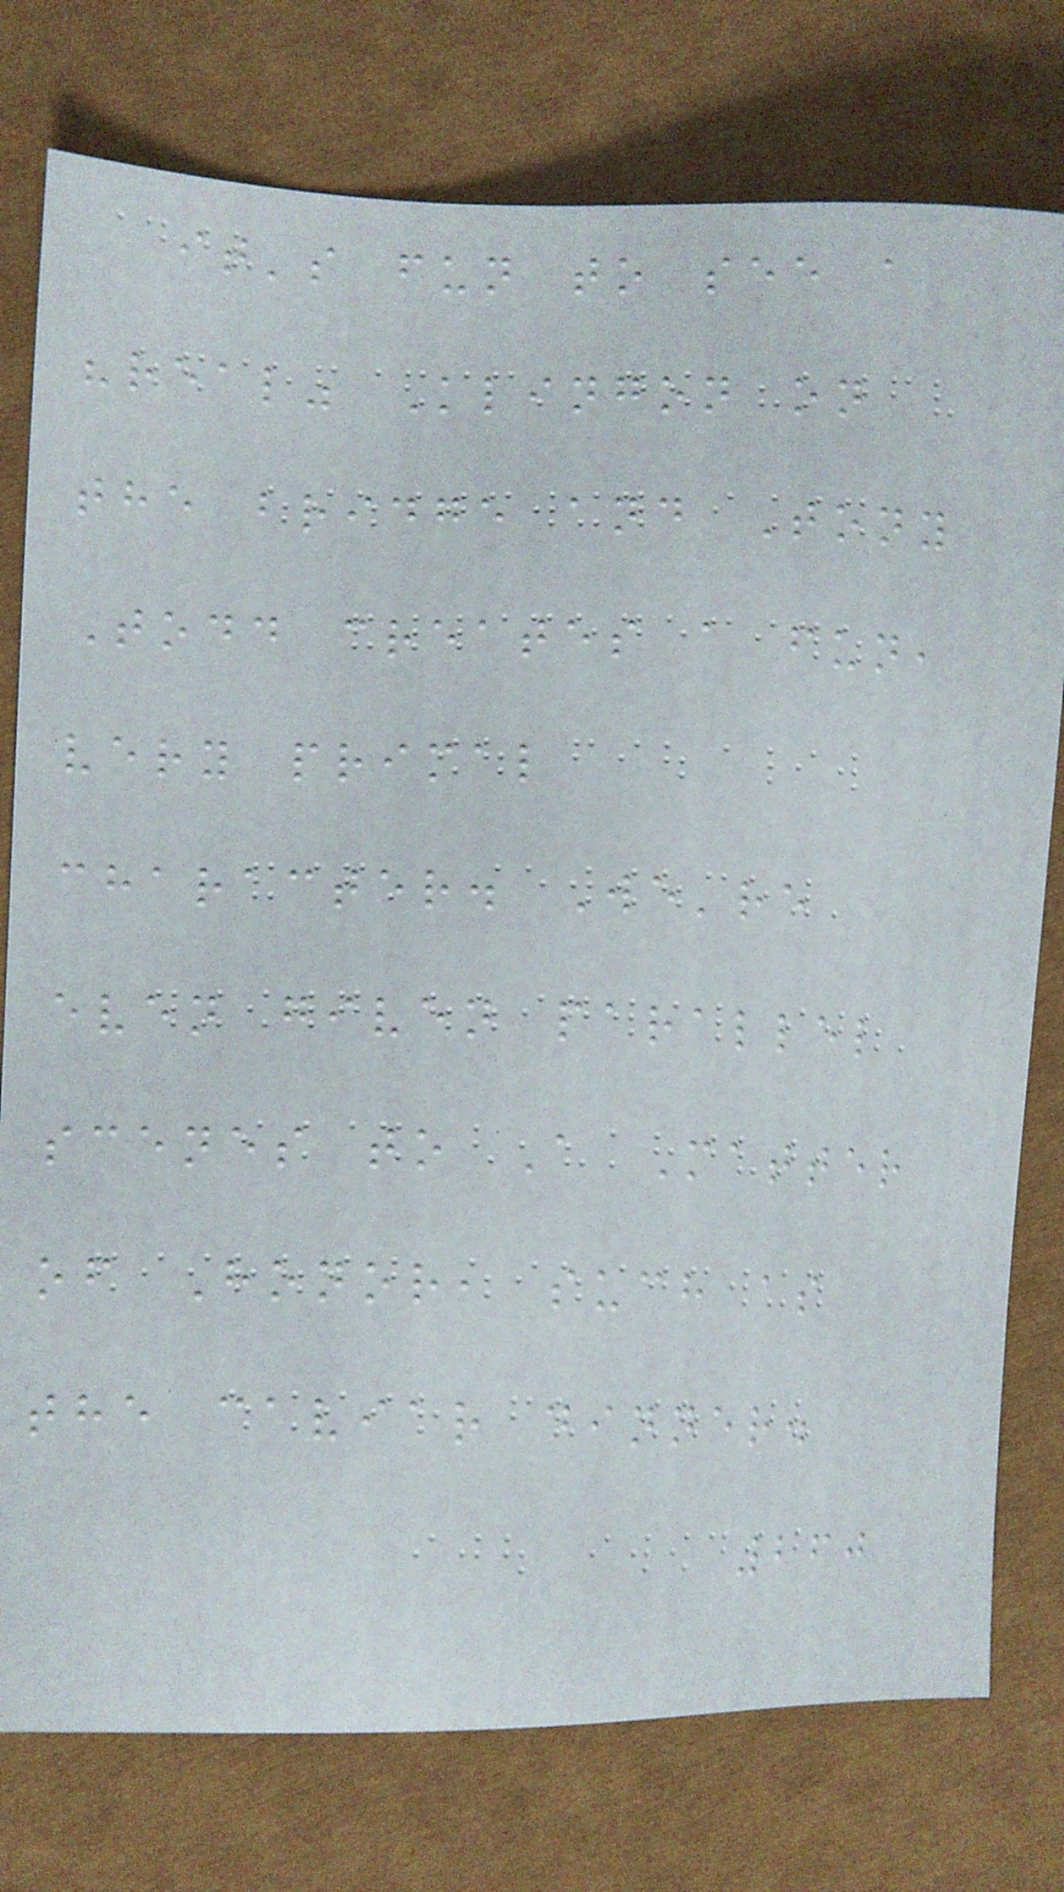it's fun to see a
"real" Klingon on
the bridge and Tony
Todd creates a fun,
very primal
character. We're
even given parallel
scenes to A Matter
of Honor, such as
the caviar dinner.
260
